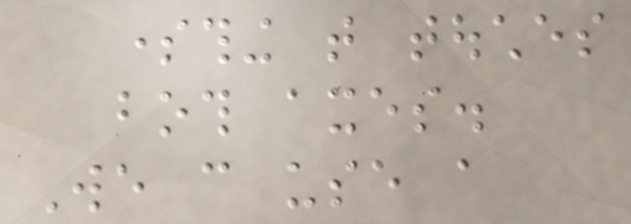something that touches
both axes.
We can use a
